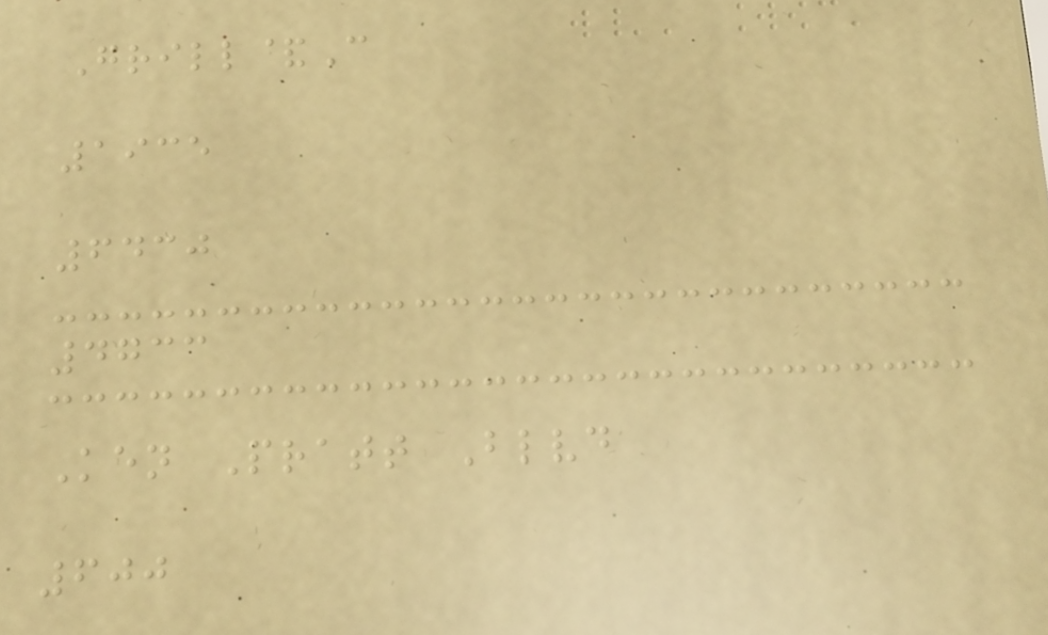Grill&C
1935
6430
4733
Ken Pratt Blvd
600
